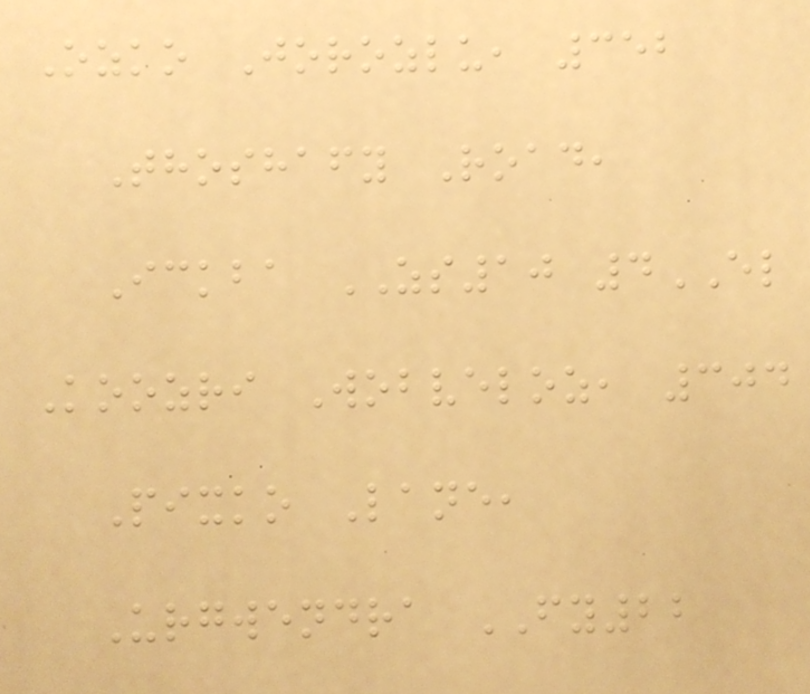Ozko Jorozlu, 352
Thoshafy Road,
Ickba ZS10 4EL
Koozri Wobveloz, 304
Pixko Lane,
Urgwendra FY22
